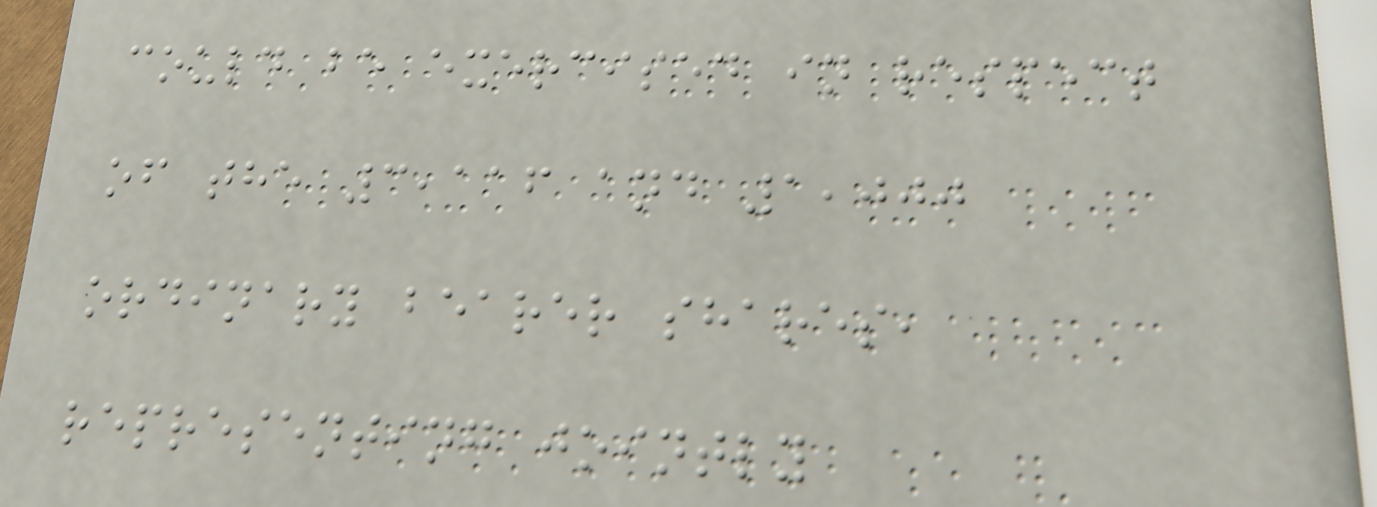could be exercised in respect
of the 3,116 and 1,000
ordinary bearer shares,
representing jointly
